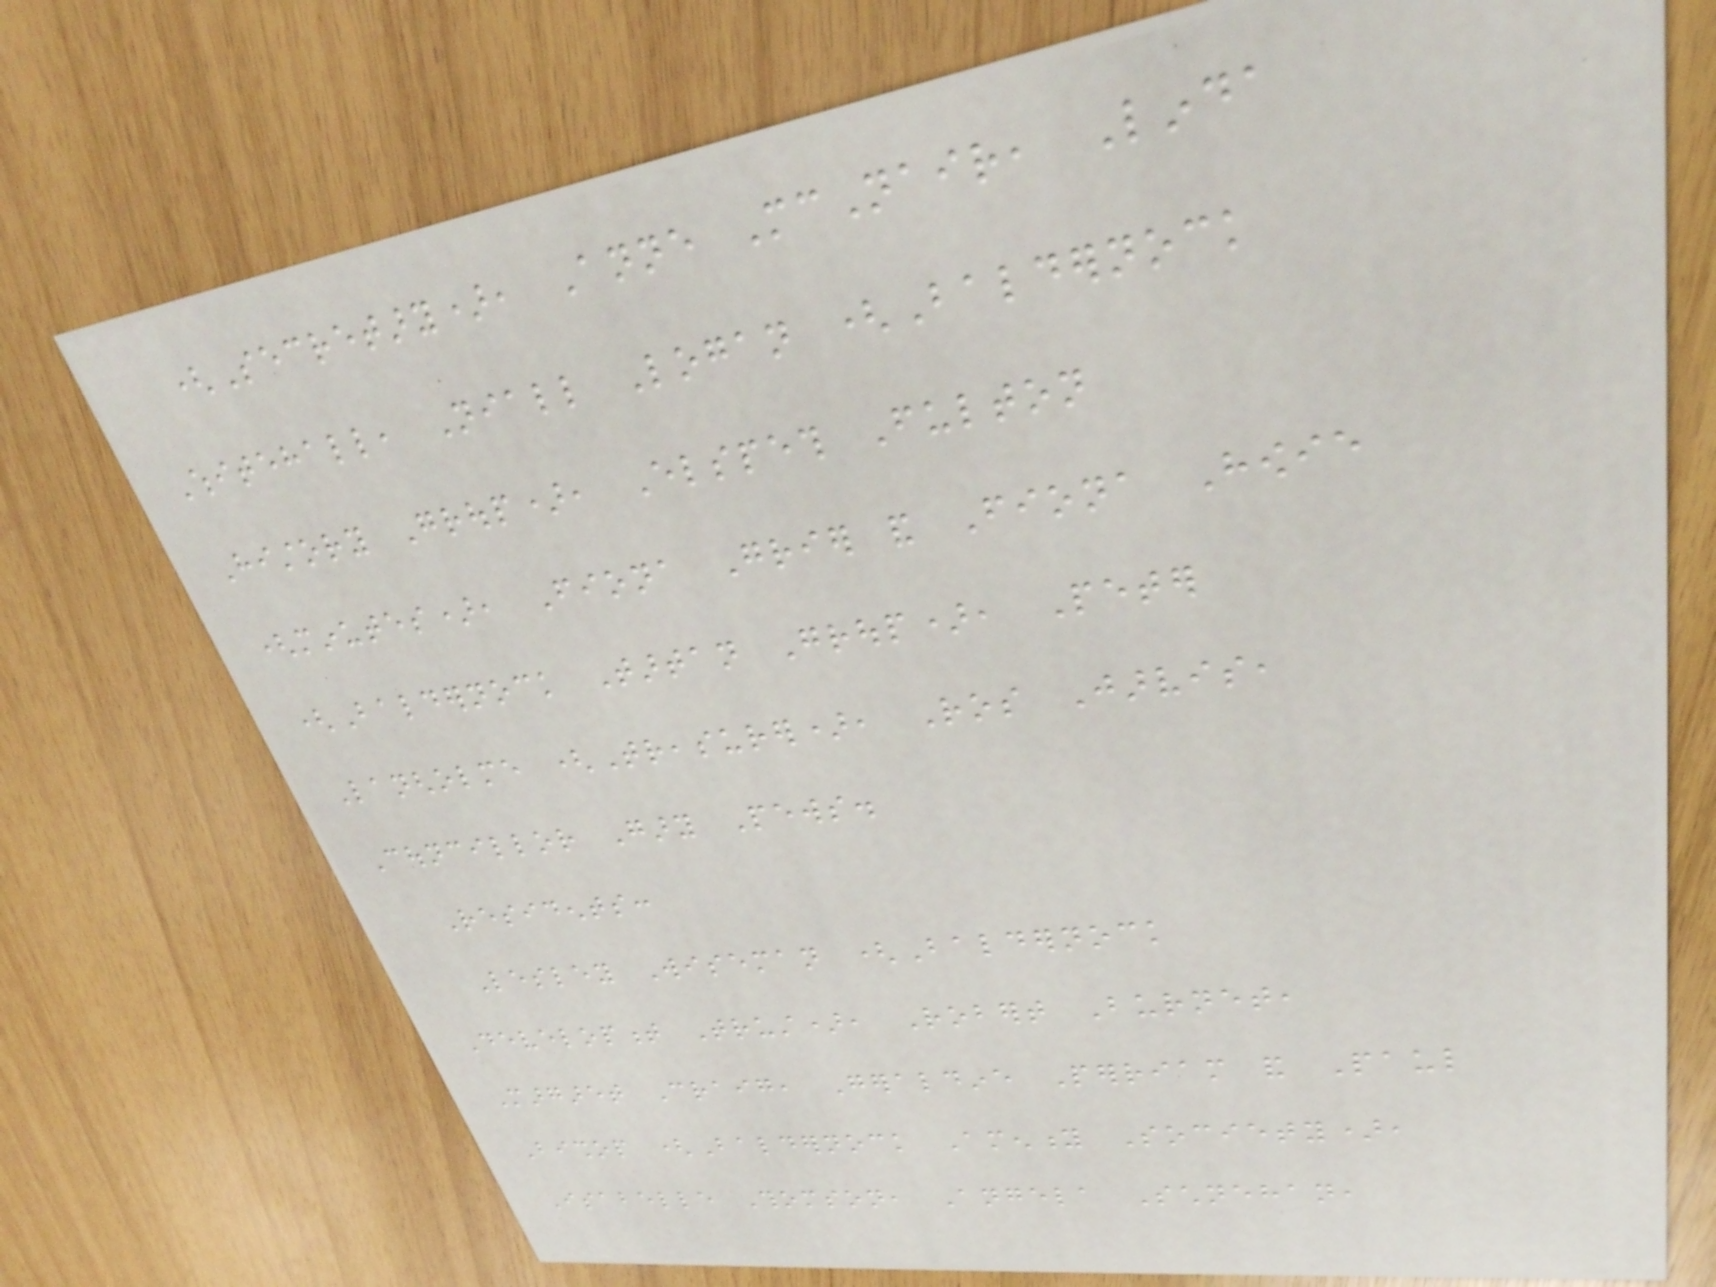(Secretary), Anne McNair, Linda
Whitehall, Niall Logan (Baldernock
History Group), Elspeth Fulton
(minutes), Fiona Grier and Fiona Howie
(Baldernock Tartan Group), Peter
Langholme (Treasurer), Ros Jarvis,
Councillor Gary Pews.
Residents:
Lesley Wiseman (Baldernock
Development Trust), Robert Burnet,
Margaret Craig, Geraldine Perriam and Paul
Bishop (Baldernock Amenity Society),
Isabelle Thomson, Angela Schnehan,
